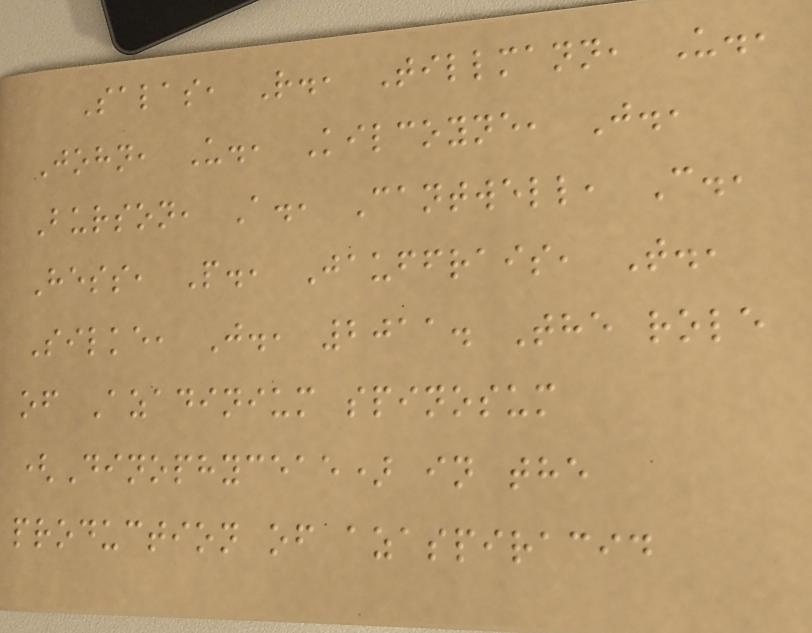Salas, R., Tillmann, U.,
John, U., Kilcoyne, J.,
Burson, A., Cantwell, C.,
Hess, P., Jauffrais, T.,
Silke, J., 2011. The role
of Azadinium spinosum
(Dinophyceae) in the
production of azaspiracid
